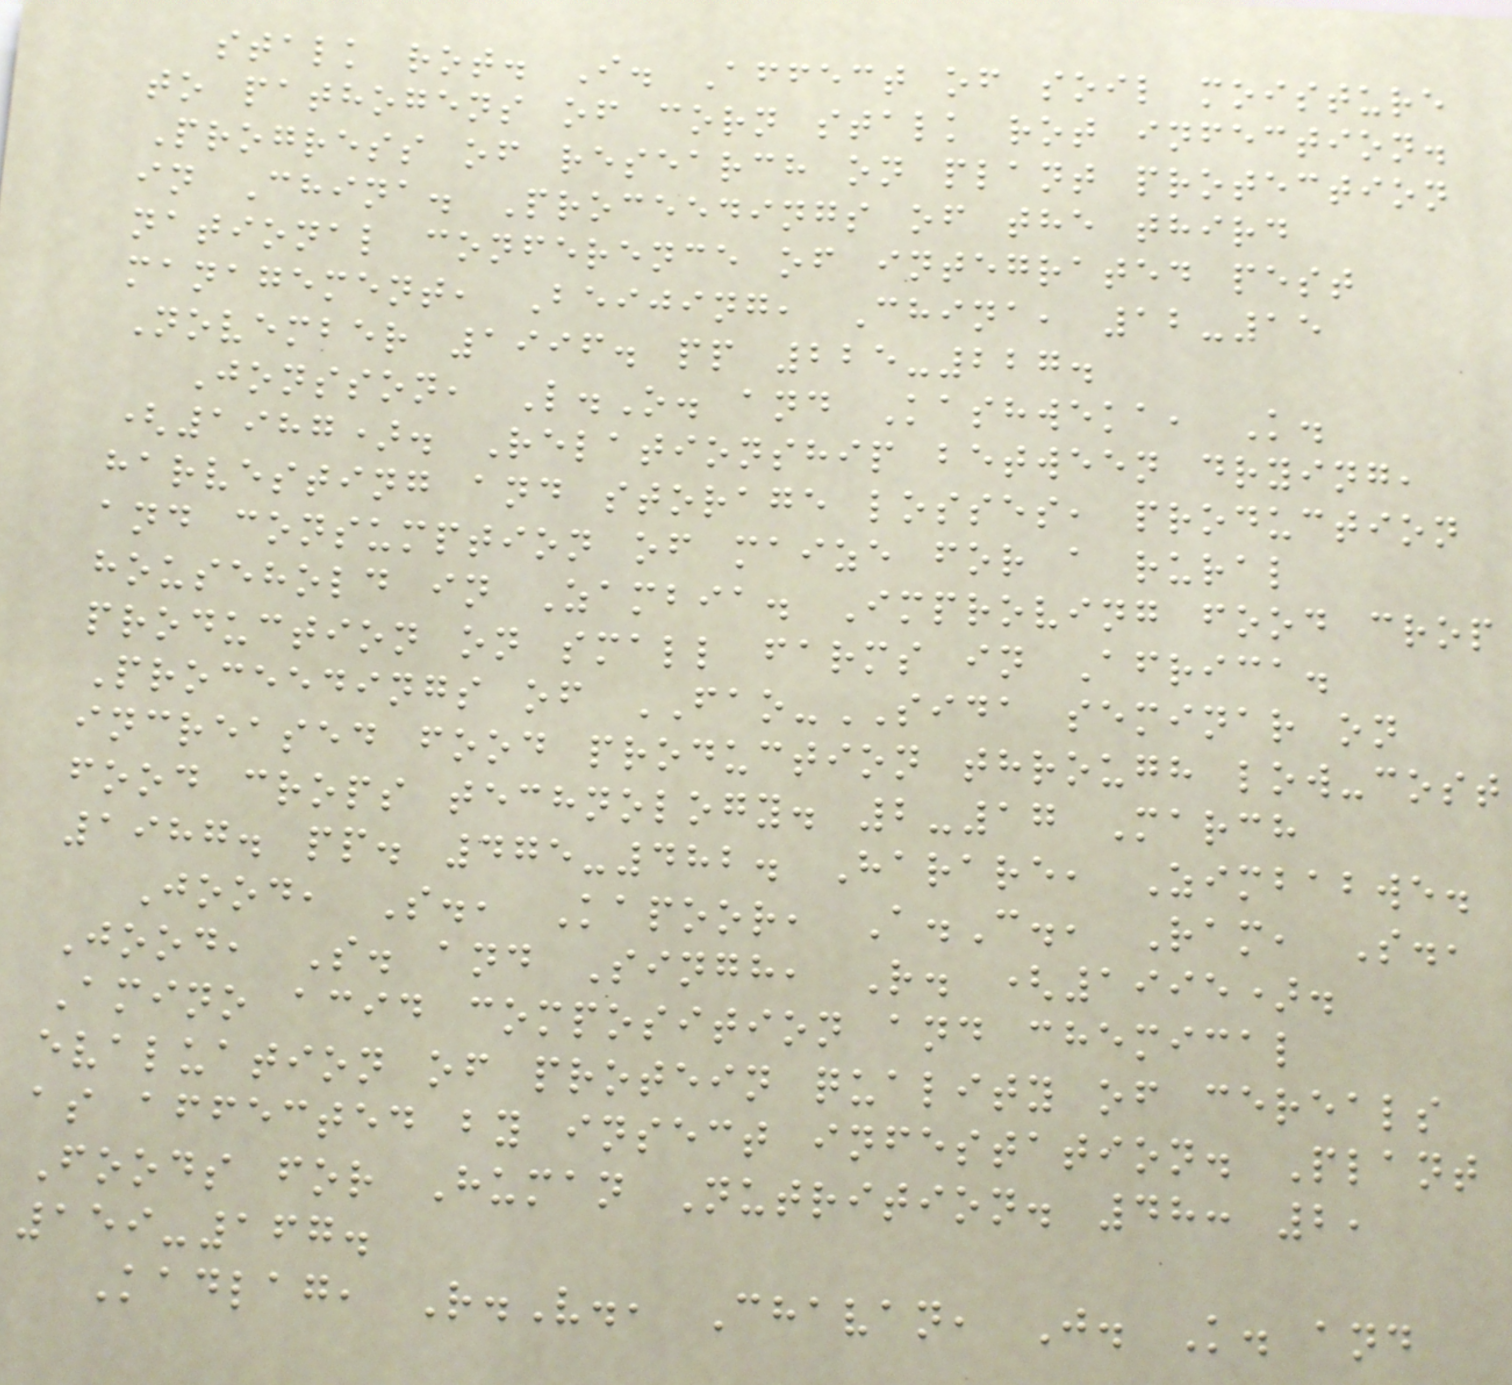stalk rot. I. Affect of soil moisture
to pathogens of corn stalk rot infection.
Progress of research on plant protection
in China. Proceedings of the third
national conference of integrated pest
management, Beijing, China, 12-15
November 1996. pp 225-227.
Jonsson, L.O. and Kashweka, K.
(1987). Relationship between drying,
harvesting and storage losses, production
and consumption of maize for a rural
household in Zambia. Improving food crop
production on small farms in Africa.
Proceedings of FAO-SIDA seminar on
increased food production through low-cost
food crops technology. 2-17 March
1987. pp. 475-482. Harare, Zimbabwe.
Jood, S., Kapoor, A.C., Ram, S.,
Jood, S. and Singh, R. (1995).
Amino acid composition and chemical
evaluation of protein quality of cereals
as affected by insect infestation. Plant
Foods for Human Nutrition. 48: 2,
159-167.
Kadlag, R.V., Chavan, J. K. and
